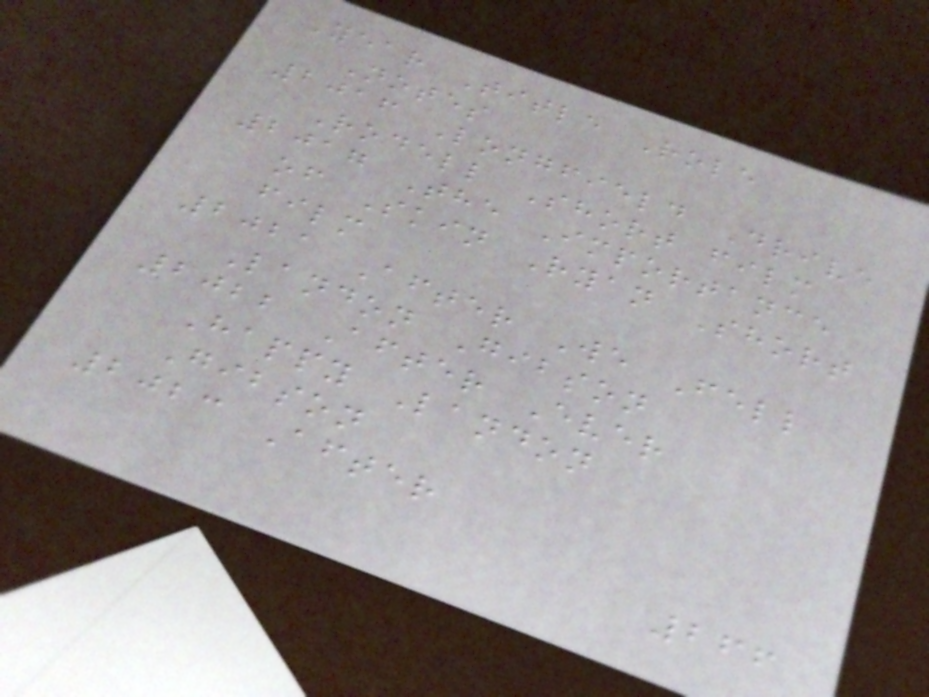Year Title Role
Notes
2016 Longfield Drive
Rodell Short film
2017 The Importance
of Skin Ryan Short
film
2021 After We Fell
Landon Gibson
2022 After Ever
Happy Landon
Gibson
2023 After
266
